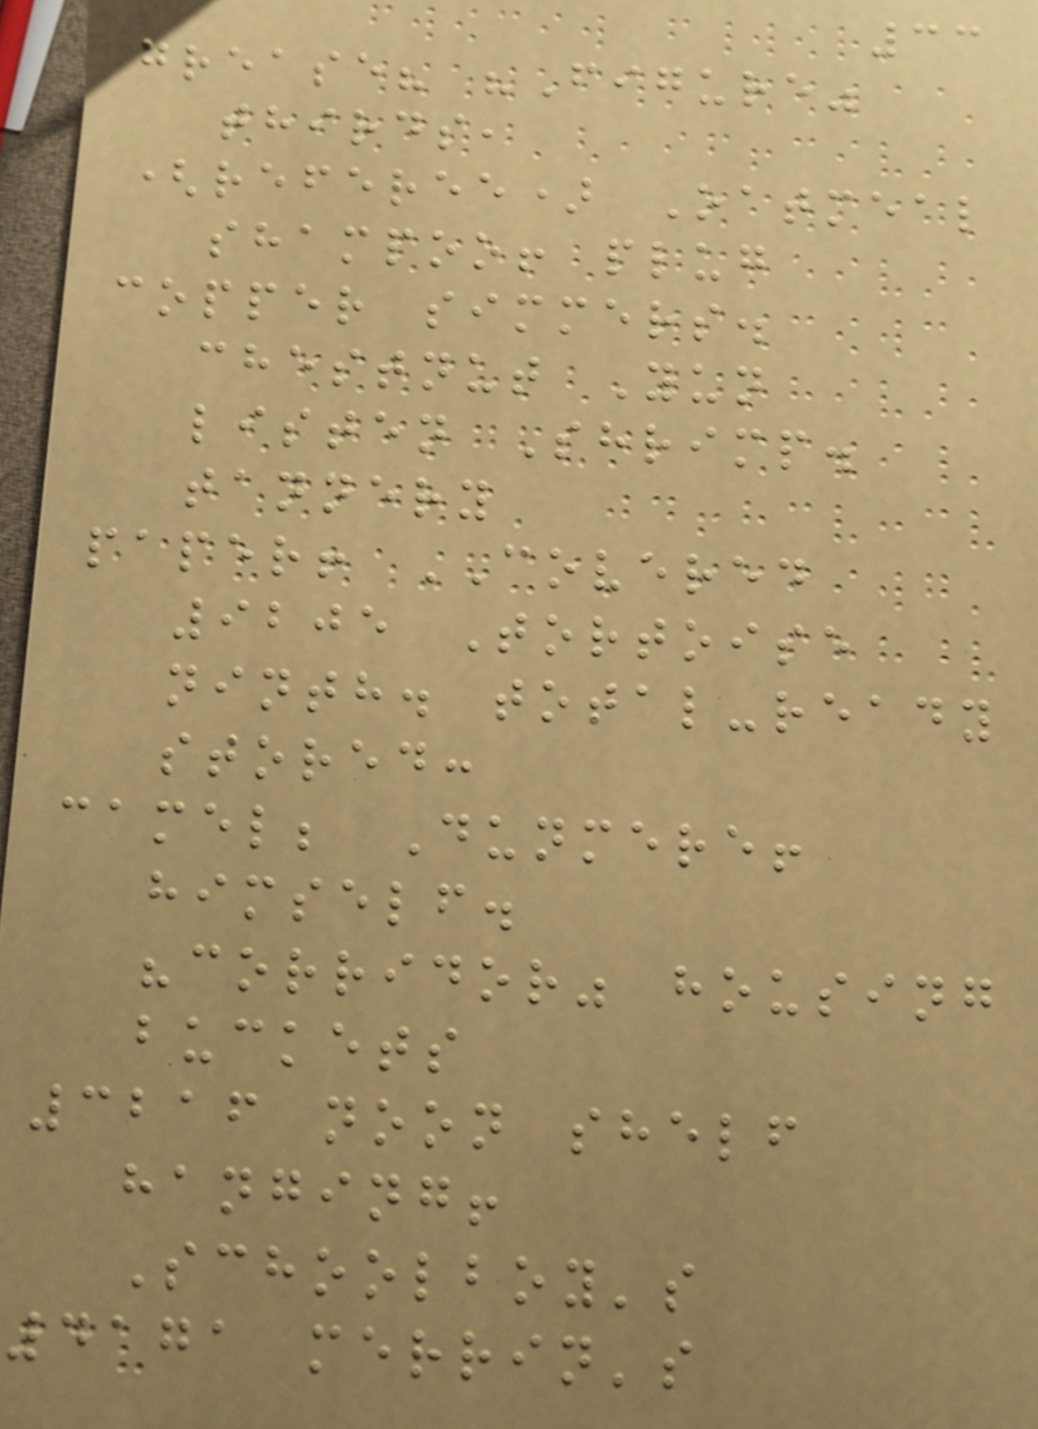33
grease? "Figure"
thirds,
(referee) Oatmeal
shampoo! plug
copper simmers.
chestnut Yun
listen Shrimp.
tannery
paper! COVERED
9205 Tortoise
ninth. total-ready
stored:
camel; Dunmere!
himself.
"corridor" housing
buckets
3216 noon shelf
hanging!
Schoolboy's
4171 merrin's
